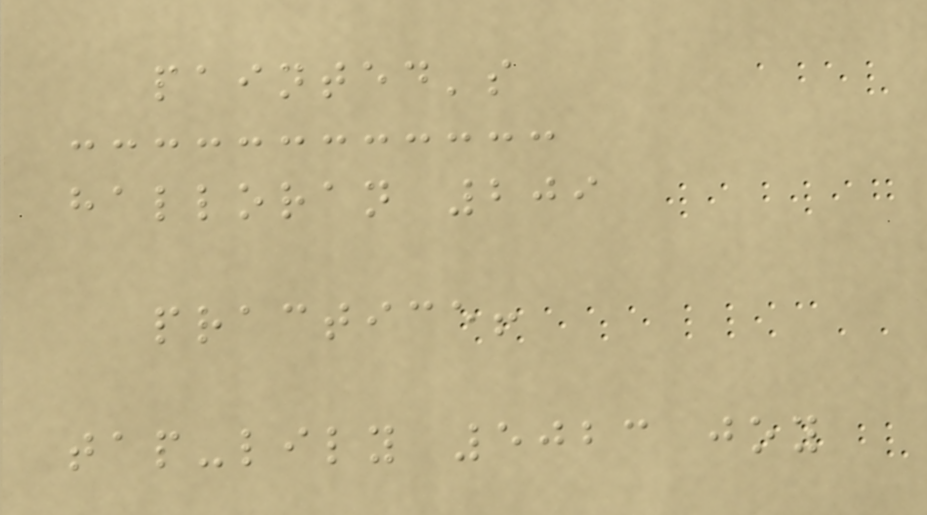painted's
halloran 209
practice!
tap-lily 5023 joy
